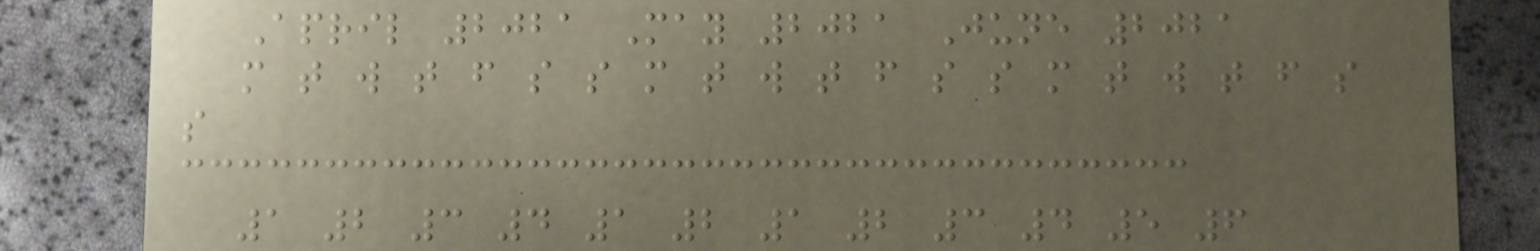April 2021 May 2021 June 2021
m t w t f s s m t w t f s s m t w t f s
s
1 2 3 4 1 2 1 2 3 4 5 6
